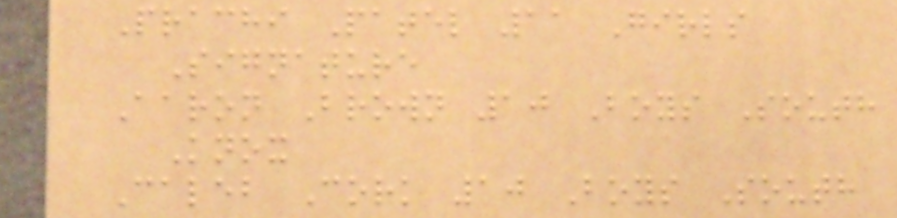Prachi Patel 11 Girls
Signature
Aaron Brown 10 Boys South
Knox
Caleb Cork 10 Boys South
